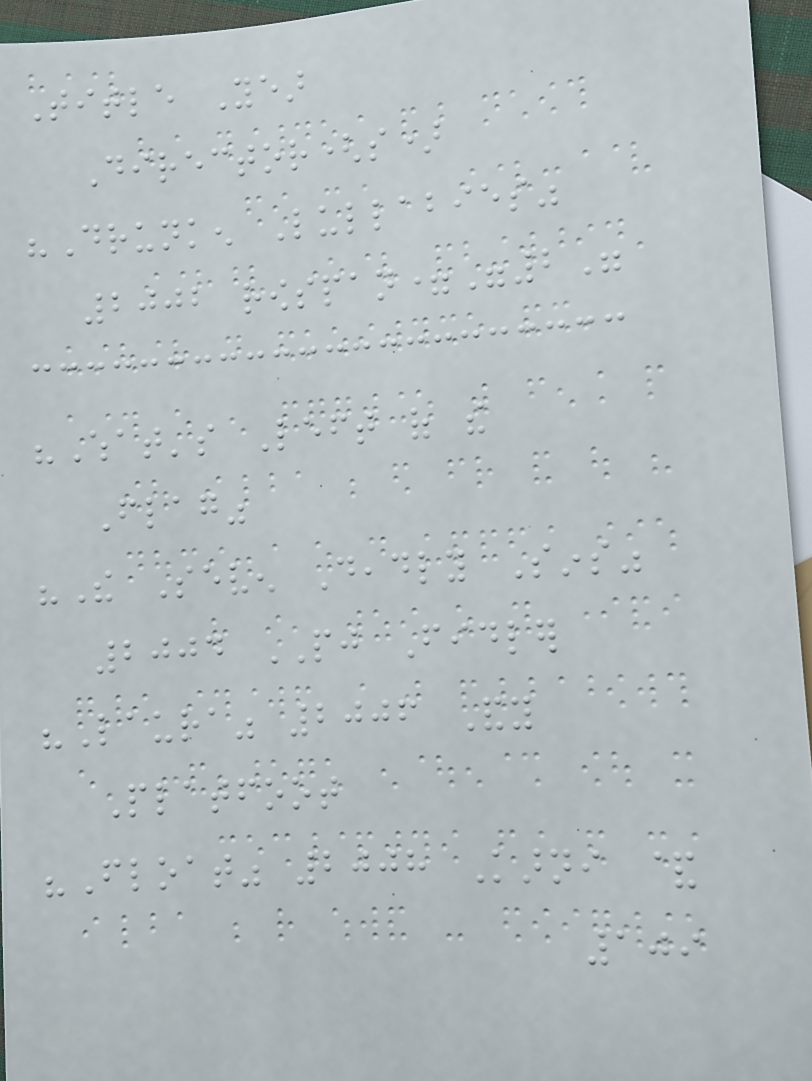Title Year
Director(s)
"Drunken Lullabies"
2002 rowspan="2"
"What's Left of the
Flag"
"The Seven Deadly Sins"
2004 PJ Fidler
"Laura" 2006 Andy
Platfoot
"Float" 2008 Karni &
109
